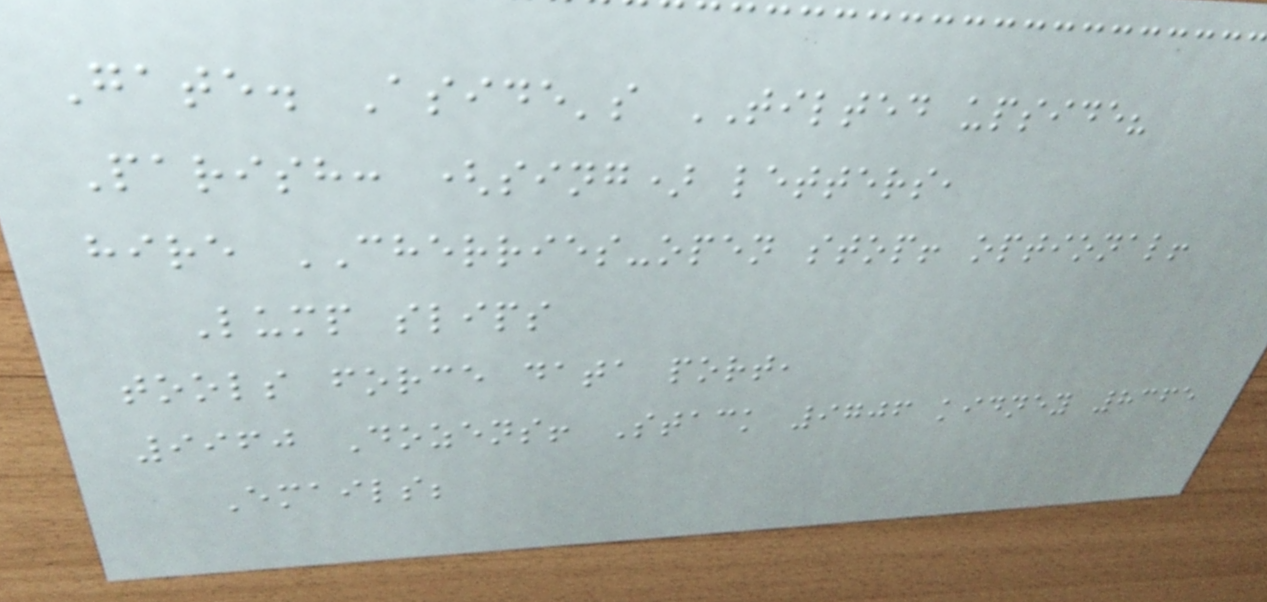Gate. Aside's TILTED upside?
Parish: (sing) letters,
hire CHERRIES-open stop! optional!
Lump slips
tools force data port,
9960 Dozens! Stack 9706 kidney 8365
Emails;
